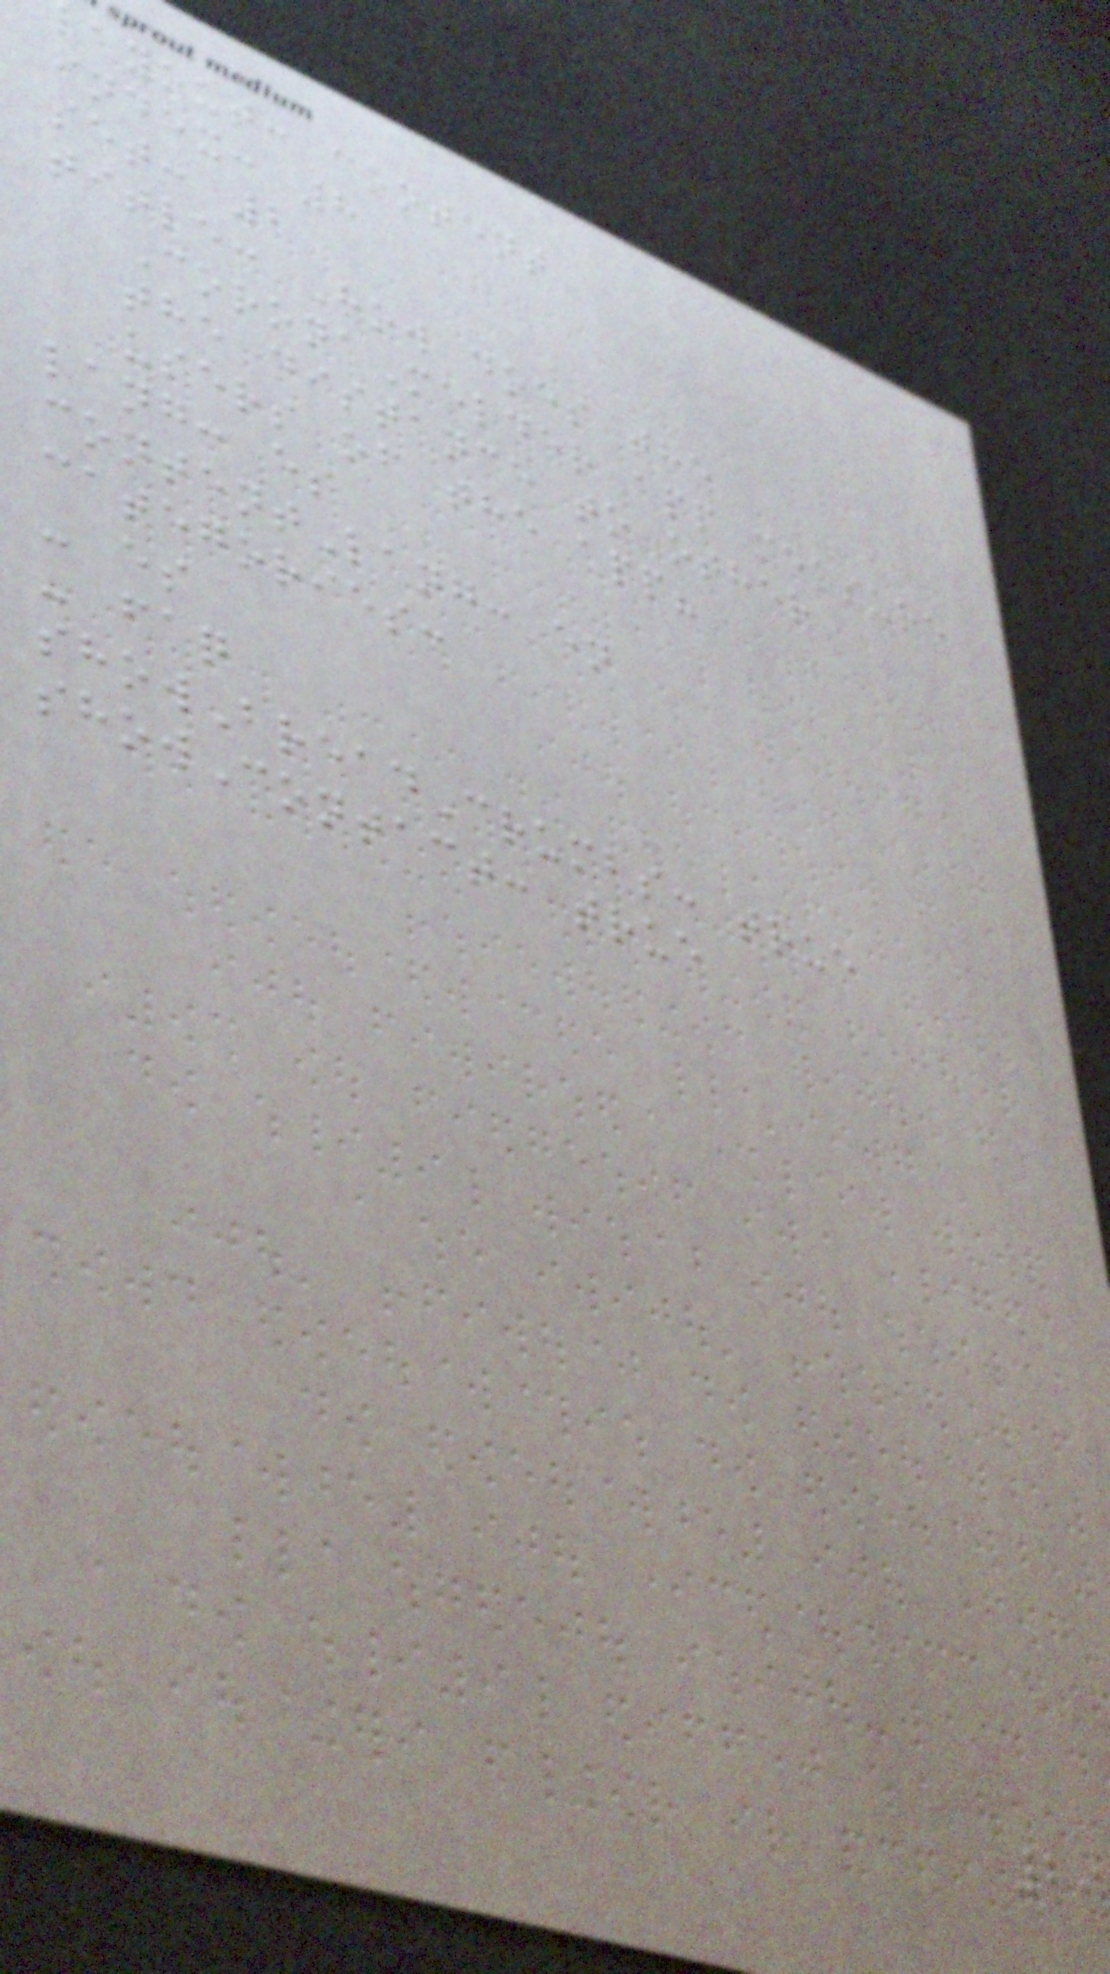layout: content
index: 8
set: 2
title: How does the
CoronaMelder app measure
the distance to other
users of the app?
lang: es
contentLang: en
categories:
- es
- faq
showBreadCrumbs: true
showContact: true
